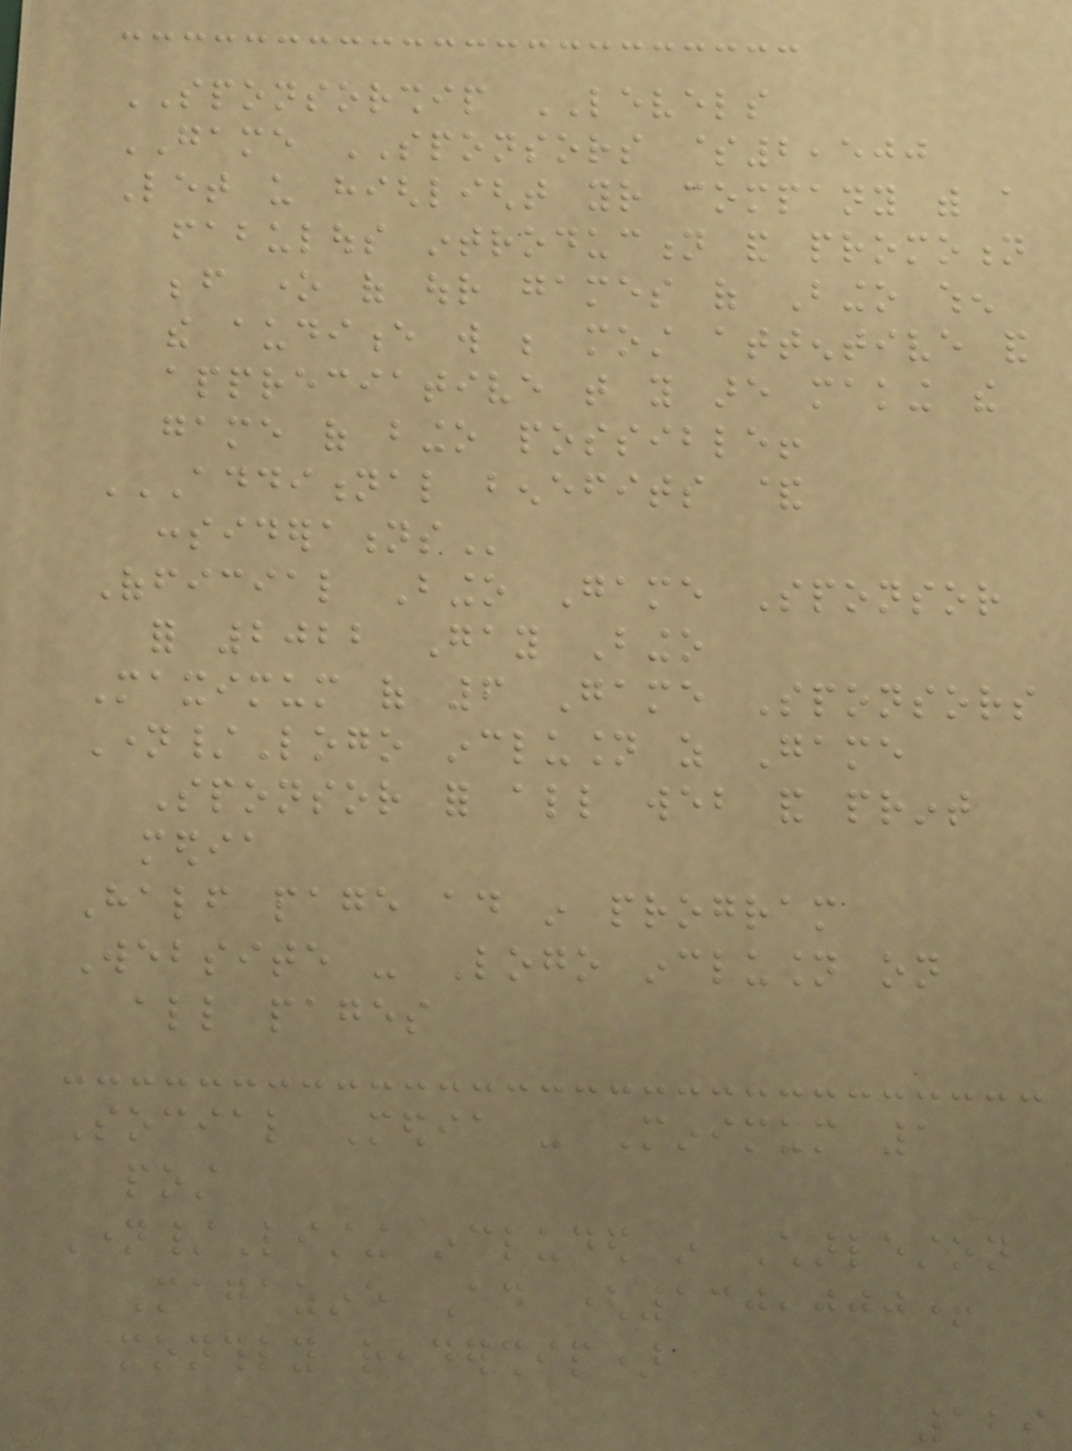SPONSORSHIP LEVELS
GAME SPONSORS $2,500
Let us highlight your company with a
fabulous introduction and promotion
before one of our games of Bingo when
the audience will be most attentive and
appreciative that you are making the
game of bingo possible!
ADDITIONAL BENEFITS &
CONSIDERATIONS
Official Bingo Game Sponsor
for 2022 Gay Bingo
Maximum of 6 Game Sponsors
Name/Logo inclusion as Game
Sponsor for all web and print
media
Half page ad in program
Website - Logo inclusion on
all pages
Social Media - Minimum 1
post
Name/Listing included in Charleston
Magazine Ad (130,000+
monthly readership)
129
